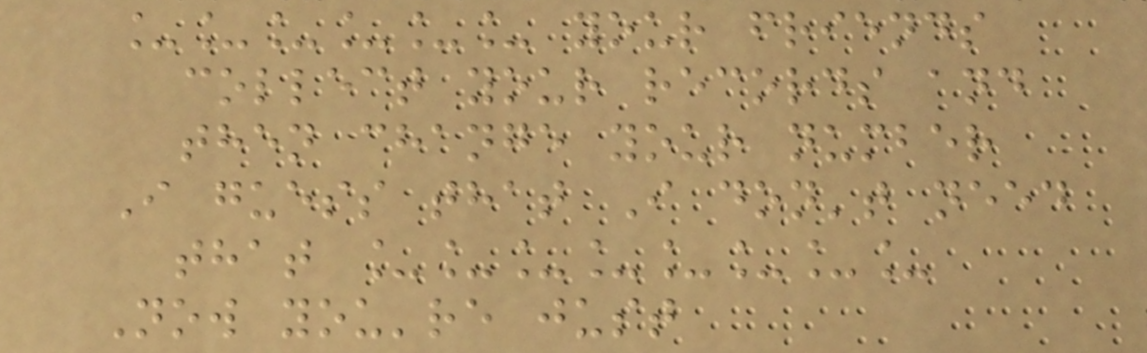______ your friends
collect your records and
then change your number
I guess that I don't need
that ________
Now you're just
